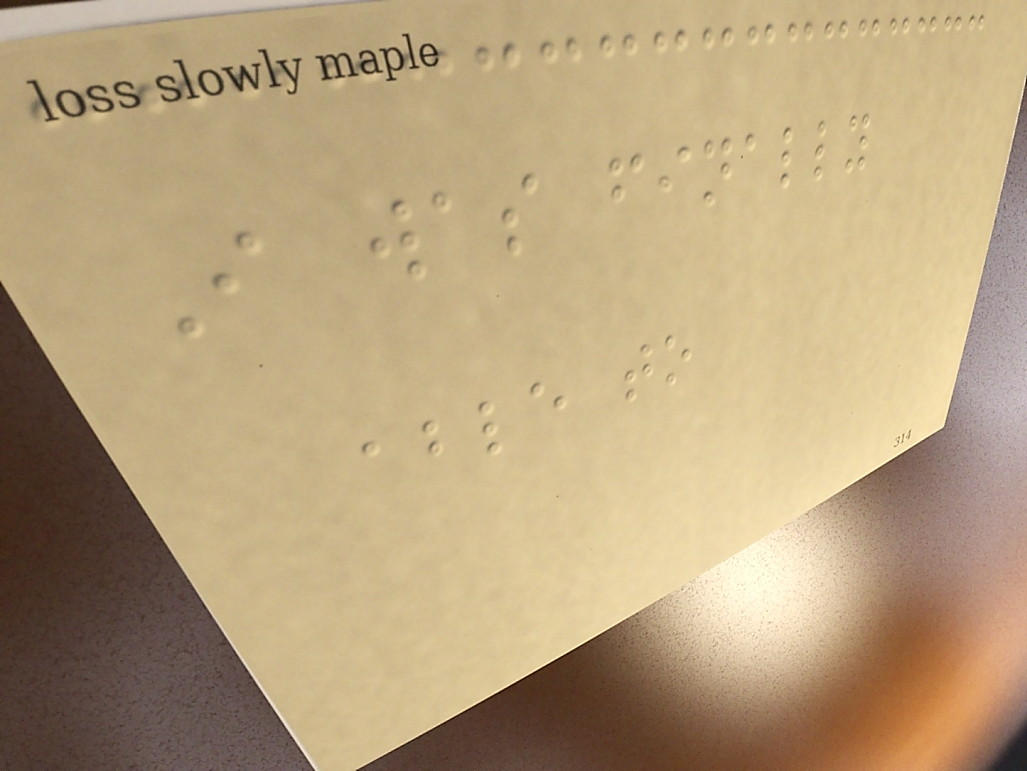I was finally
able to
